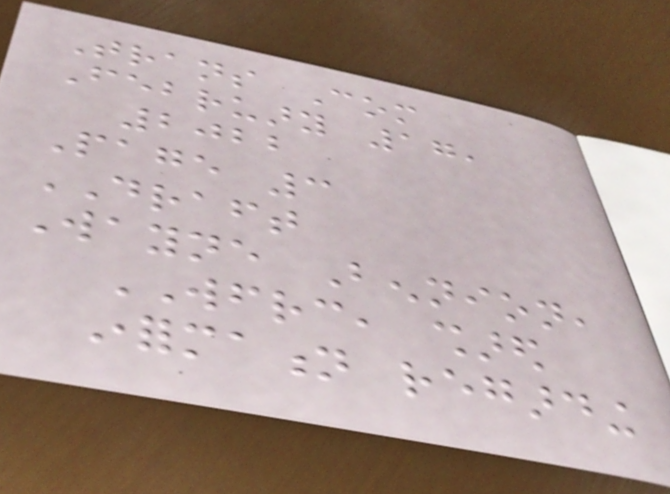Trans Com
February 17,
2022
Page 3
DRAFT
Wayne Bennion,
WFRC, shared
information regarding
